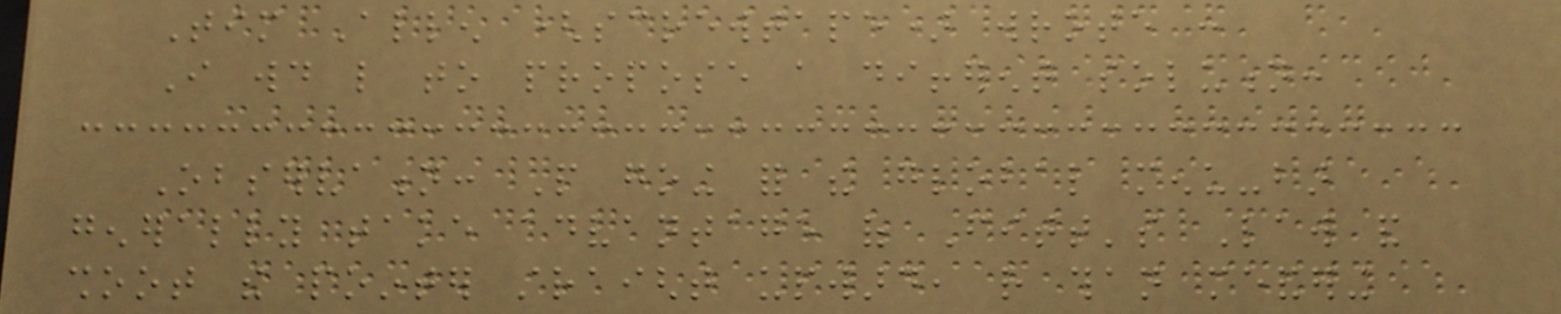Tim Allen (screwtape) wrote :
I would like to propose a different solution:
Observation: People going for the global menu-bar
generally take advantage of Fitt's Law and
shoot the pointer straight upward, rather than meandering
